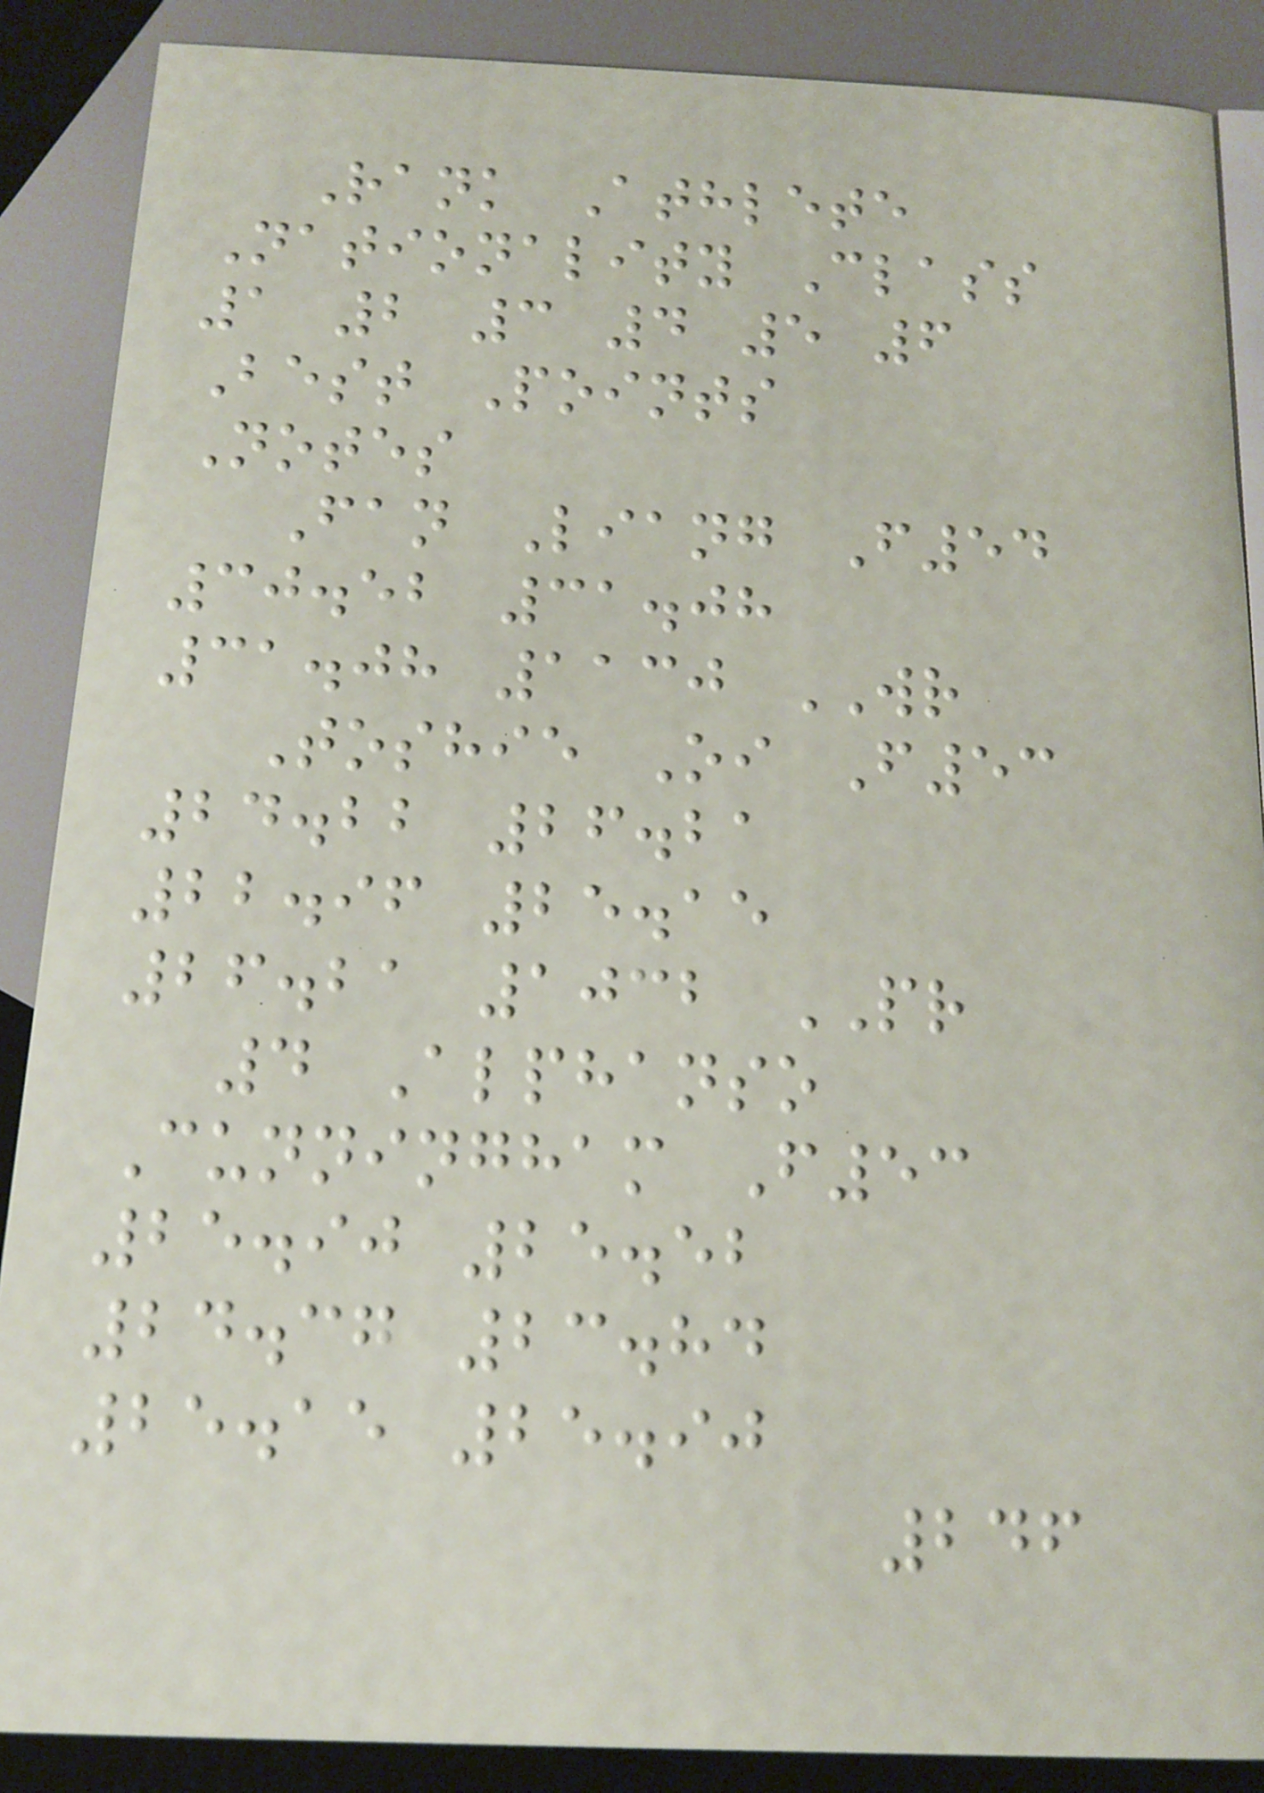Rank Athlete
Nationality Class
1 2 3 4 5 6
Best Points
Notes
Fan Liang F54
30.52 31.08
31.08 1130 WR
Toshie Oi F53
24.22 26.21
22.96 25.15
26.21 1032 PR
4 Alphanso
Cunningham F53
25.90 25.52
24.37 23.84
25.15 25.90
246
